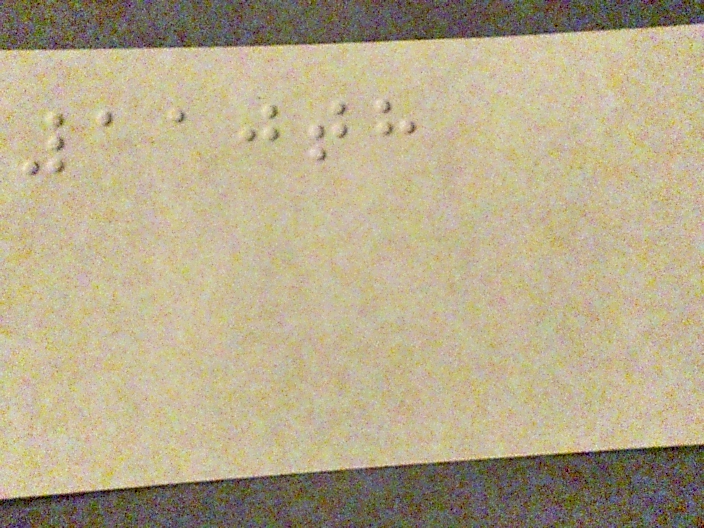110th
